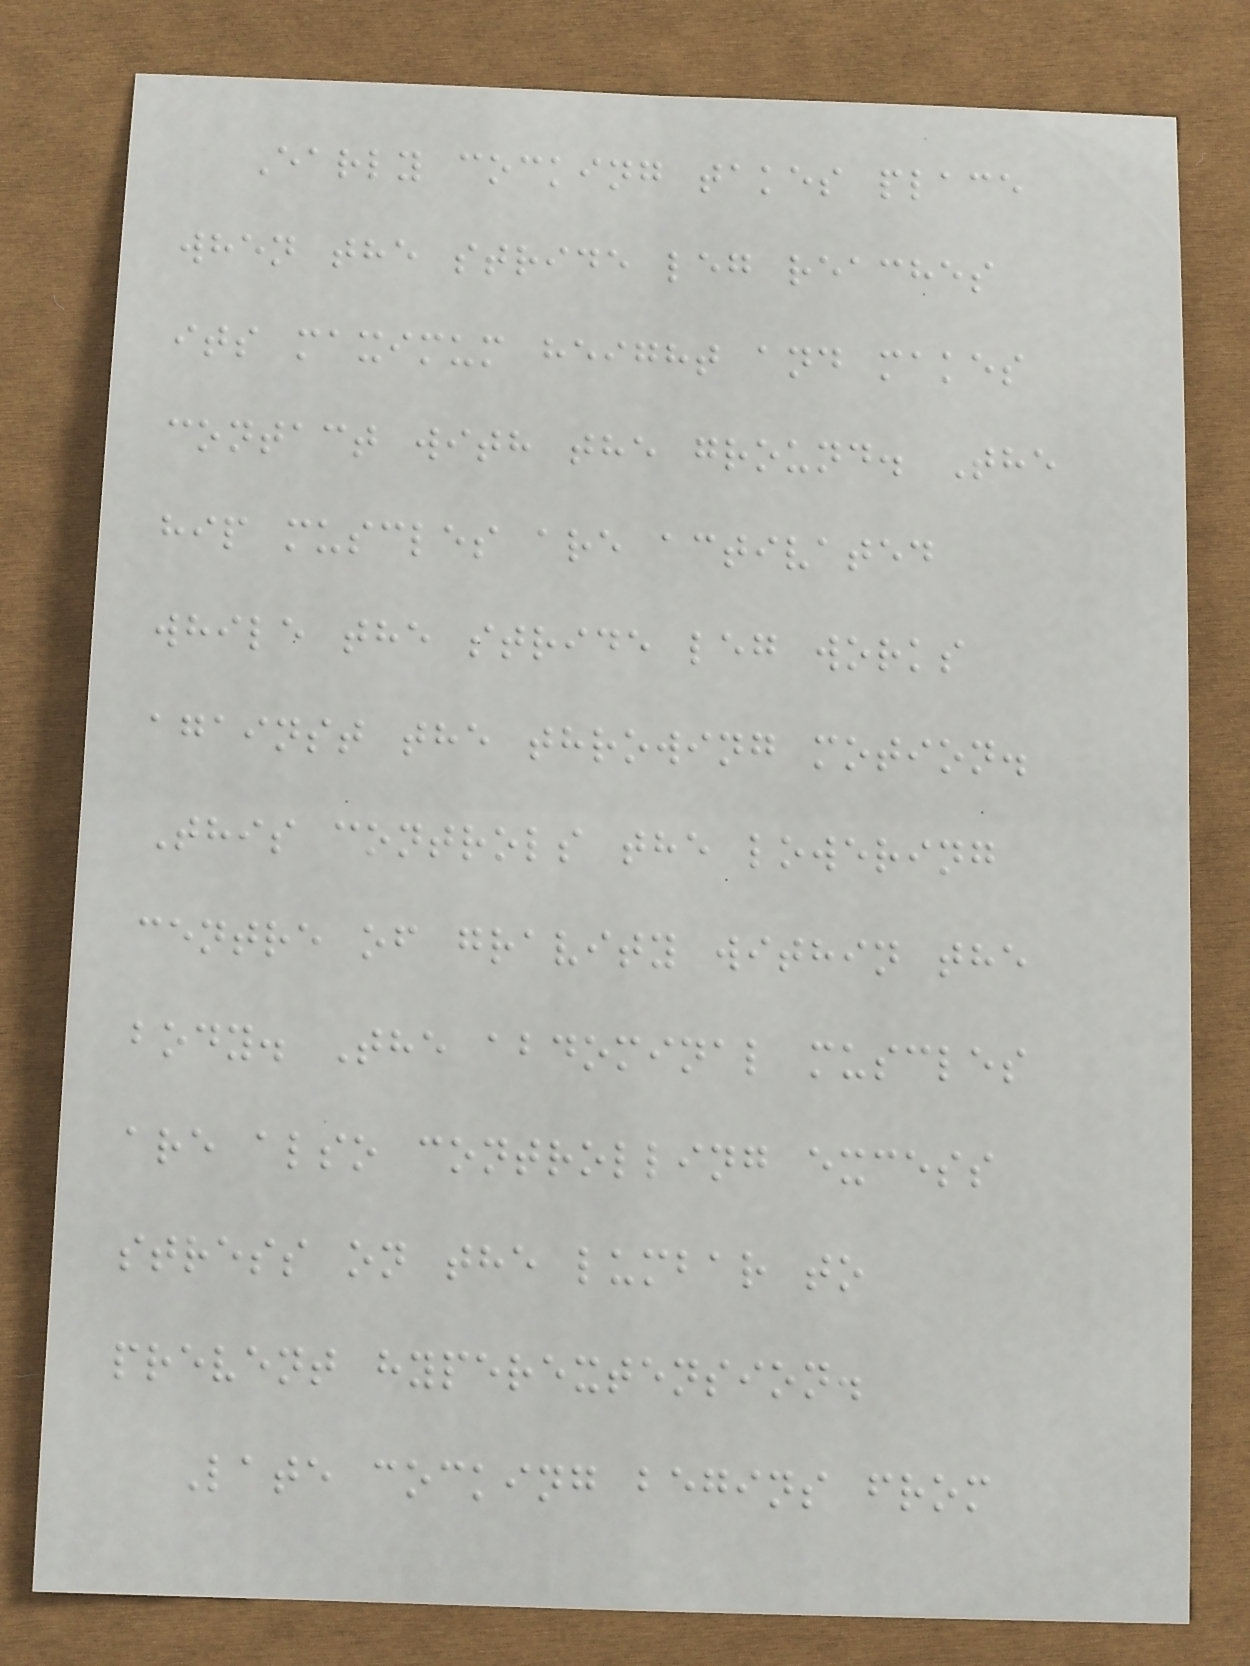Early cocking takes place
when the stride leg reaches
its maximum height and makes
contact with the ground. The
hip muscles are activated
while the stride leg works
against the throwing motion.
This controls the lowering
centre of gravity within the
body. The abdominal muscles
are also controlling excess
stress on the lumbar to
prevent hyperextension.
Late cocking begins from
